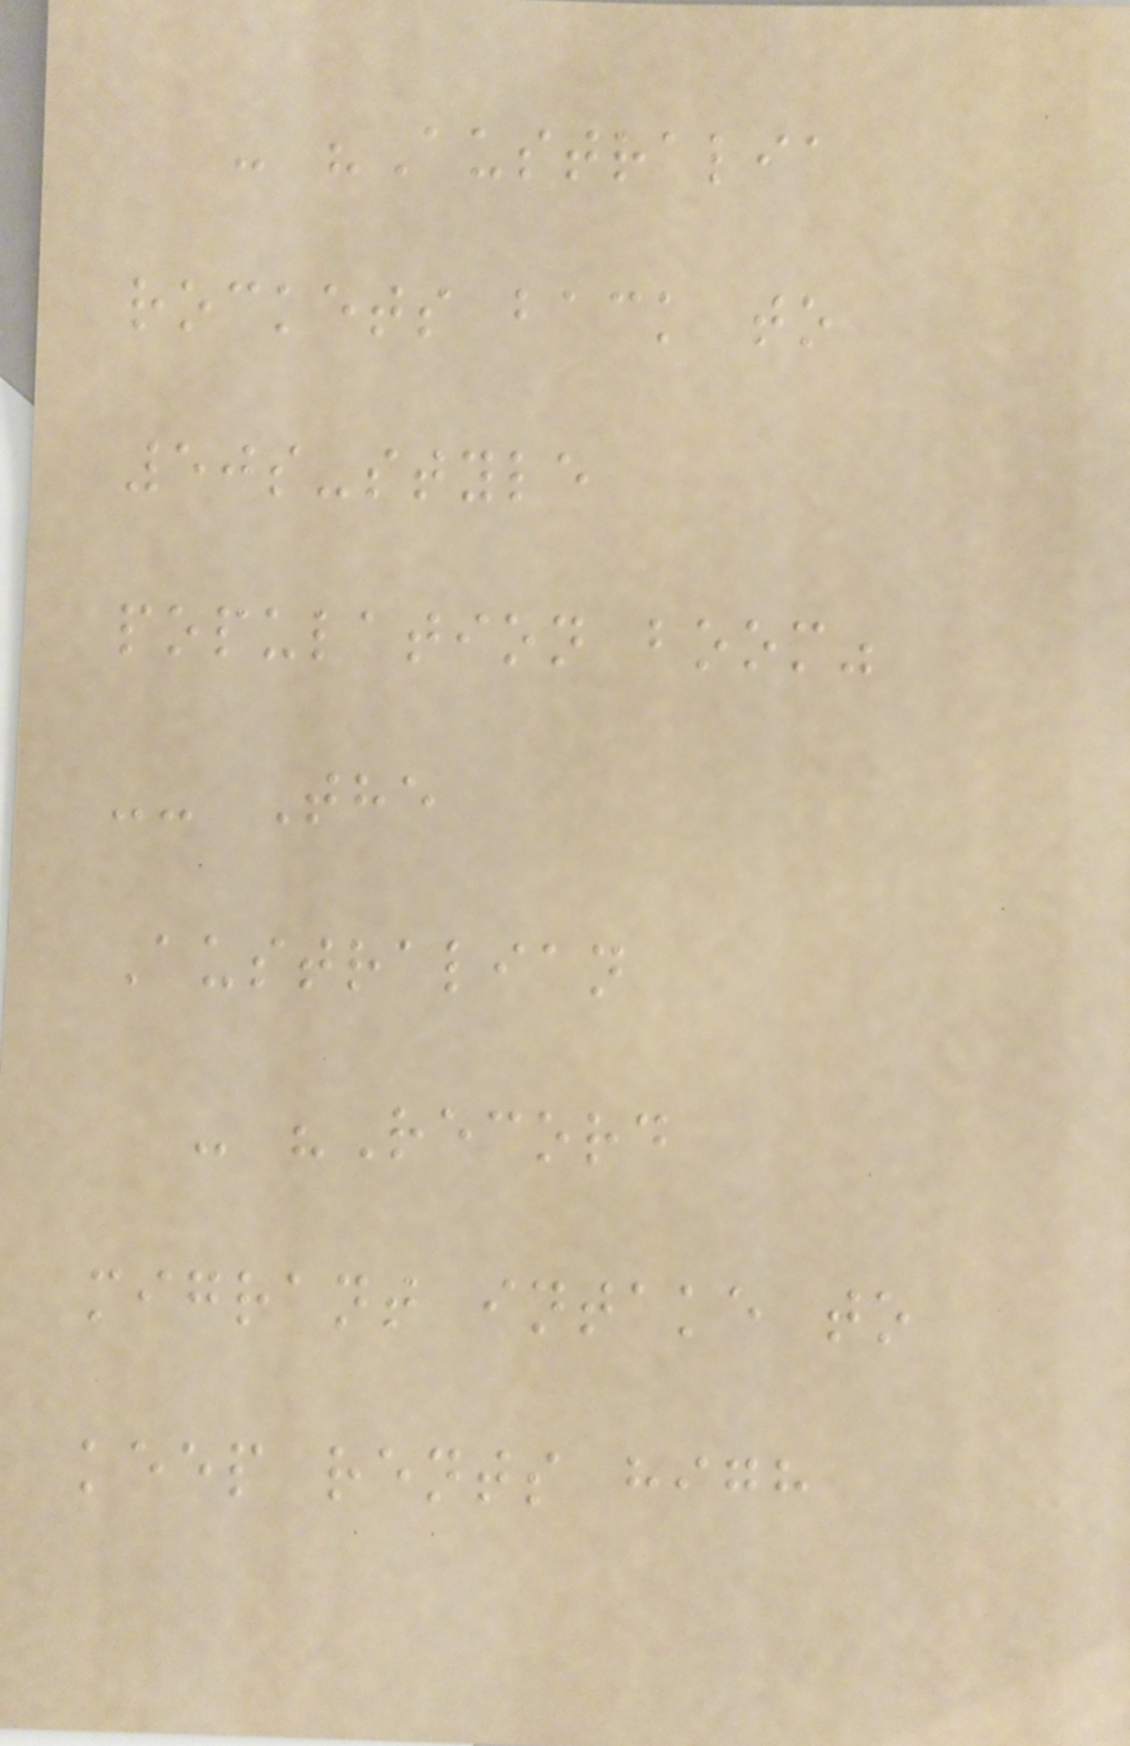- "Australia
rockets back to
50s-style
population boom"
-- The
Australian
- "Record
migrant intake to
keep rents high
